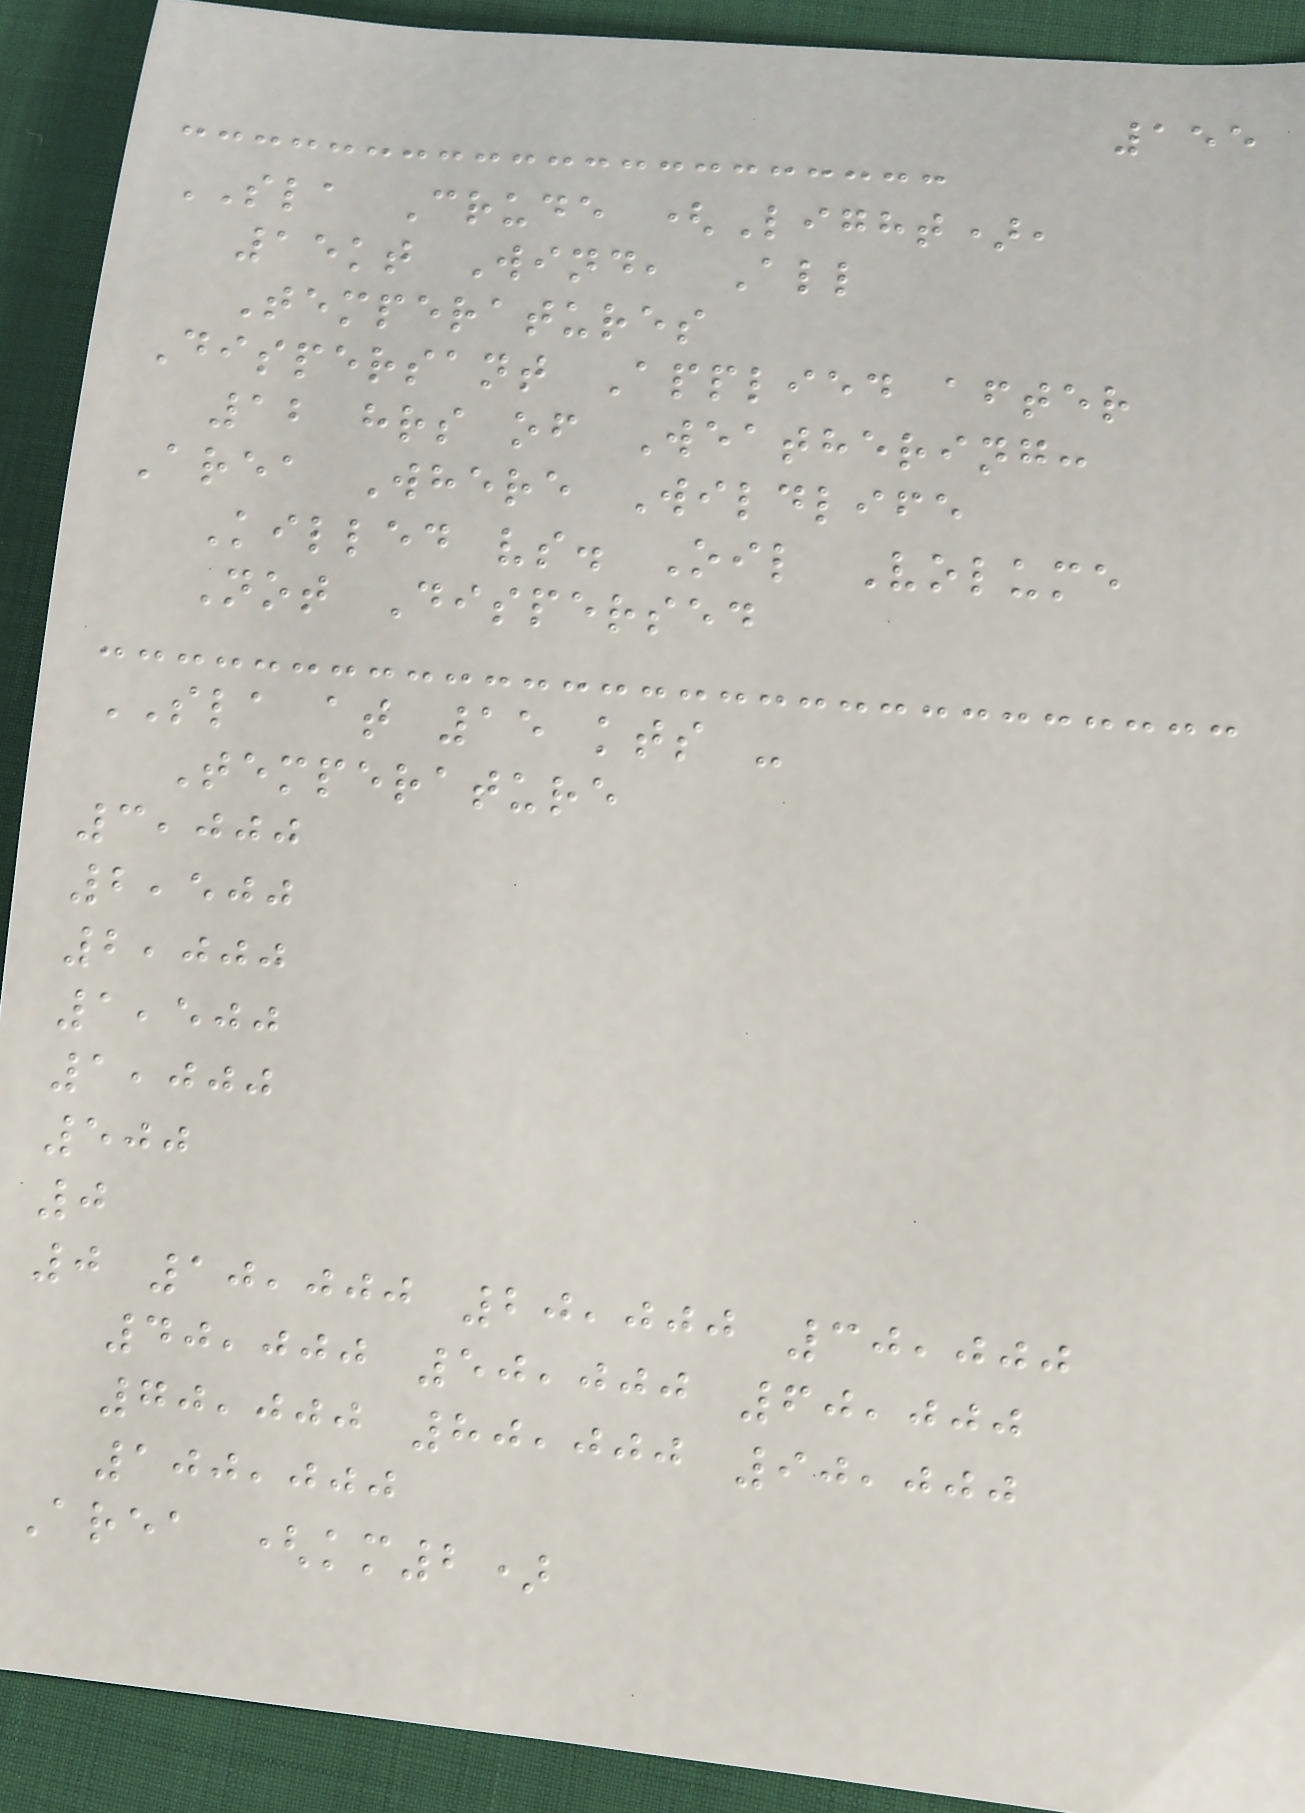155
SLA Crude (Light),
15kt Wind, All
Temperatures
Dispersant Applied after
12 hrs of Weathering:
Area Where Wildlife
Killed vs. Oil Volume
Not Dispersed
SLA at 15 kts -
Temperature
3,000
2,500
2,000
1,500
1,000
500
0
0 10,000 20,000 30,000
40,000 50,000 60,000
70,000 80,000 90,000
100,000
Area (km2)
